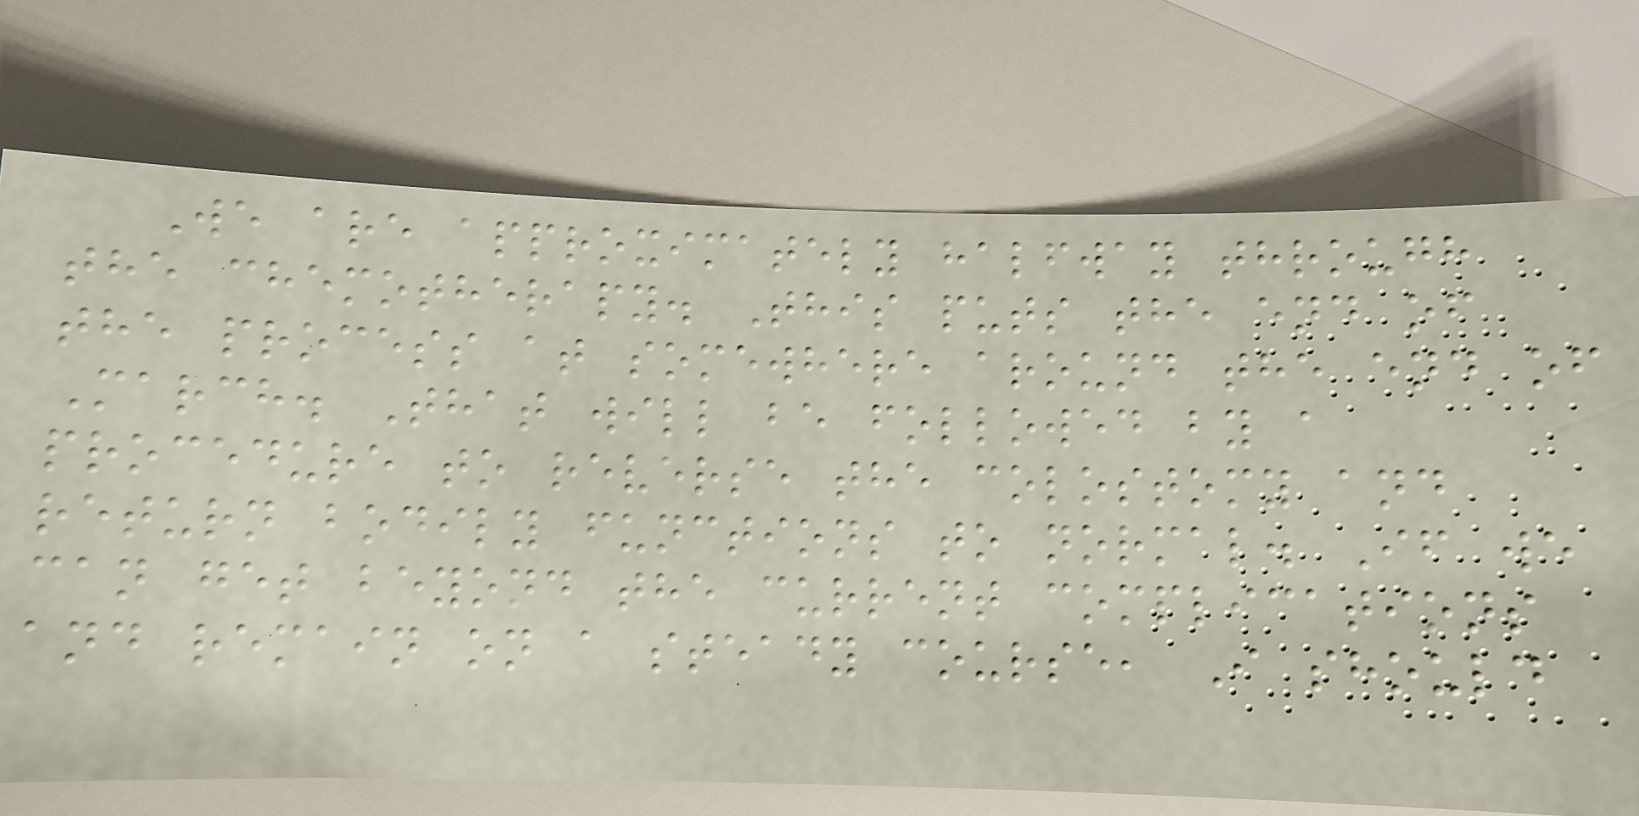We are approximately halfway through
the chemotherapy. This puts the end of
the process at somewhere around the end of
March. That will be followed by a
procedure to reverse the colostomy and
return bodily functions to normal. If we
can get beyond the current complications
and remain on a steady course, I should
